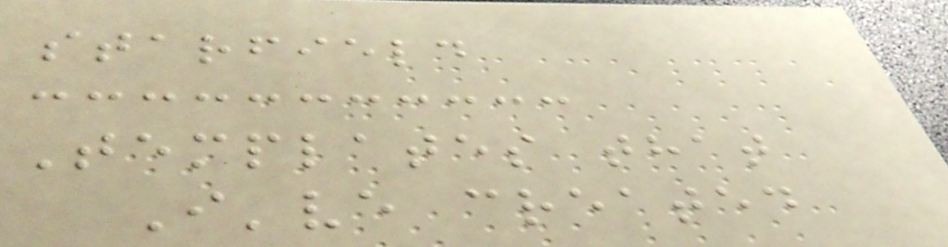starfield
Templates that
I've created
